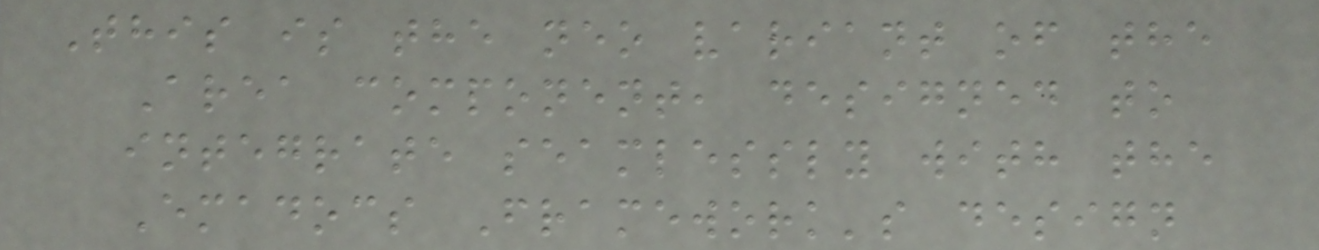This is the neo variant of the
Area component, designed to
integrate seamlessly with the
Emadocs Framework's design
